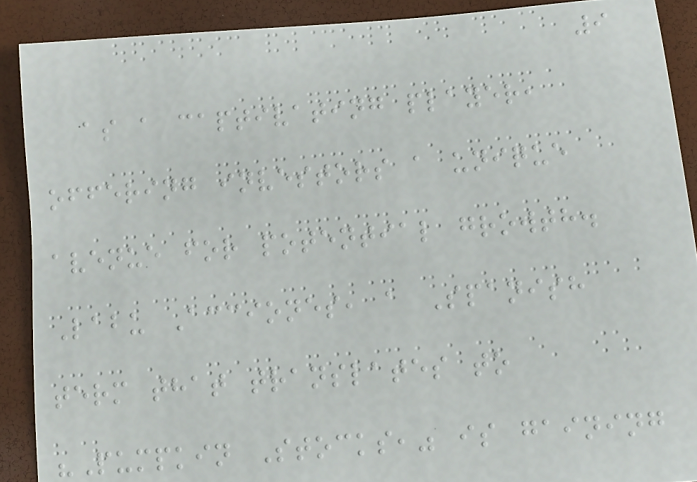9
as a captivating player,
offering investors a unique
avenue for potential growth.
Labu Acciones, a Spanish
term that translates to
"Pumpkin Stocks," is gaining
